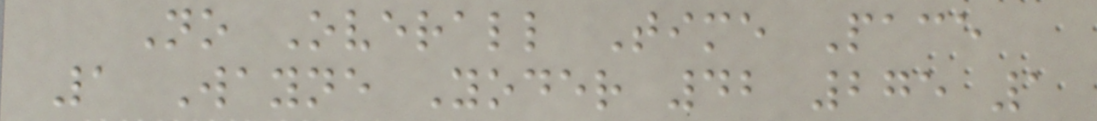No Overall Time Pace
1 Wayne Yoder 42 275 1
